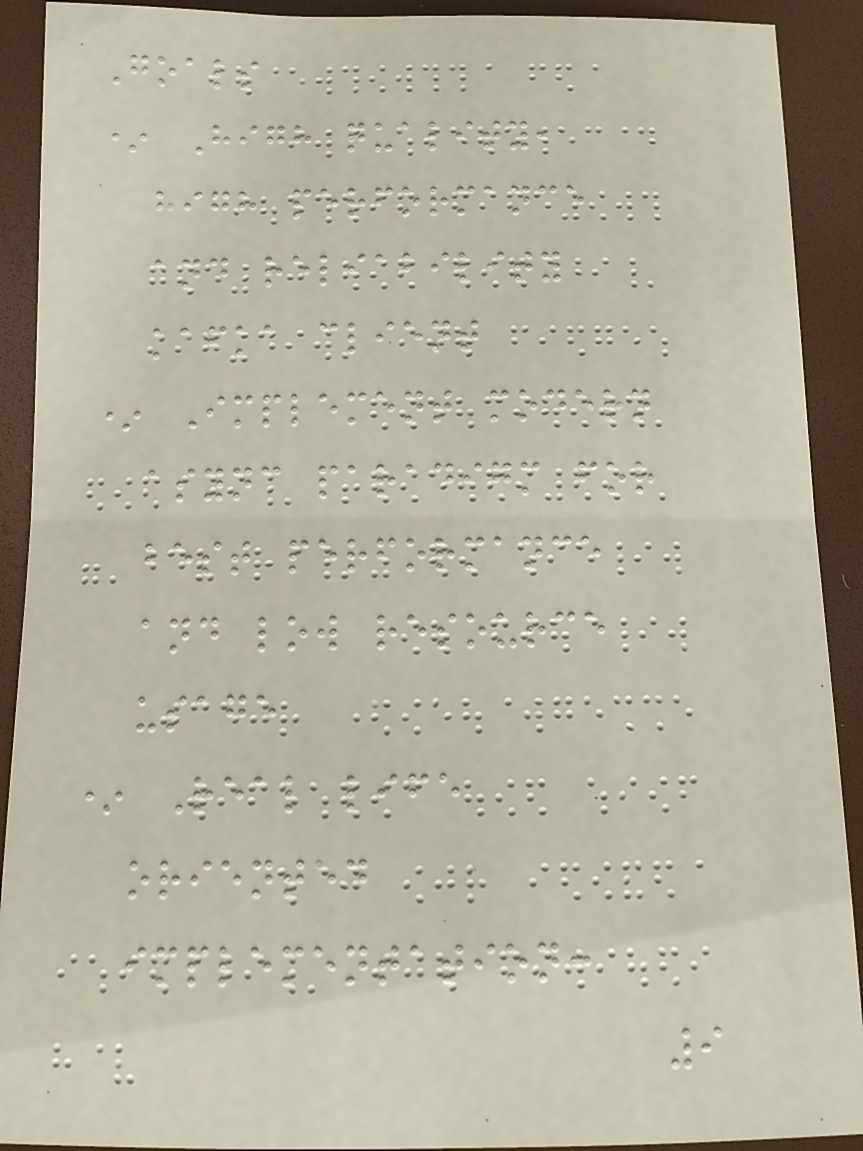Goals
* High quality,
high performance
and reliability
kafka client
* Implement modern
async paradigm for
best performance
and low resource
usage
* Real life
oriented
implementation:
9
